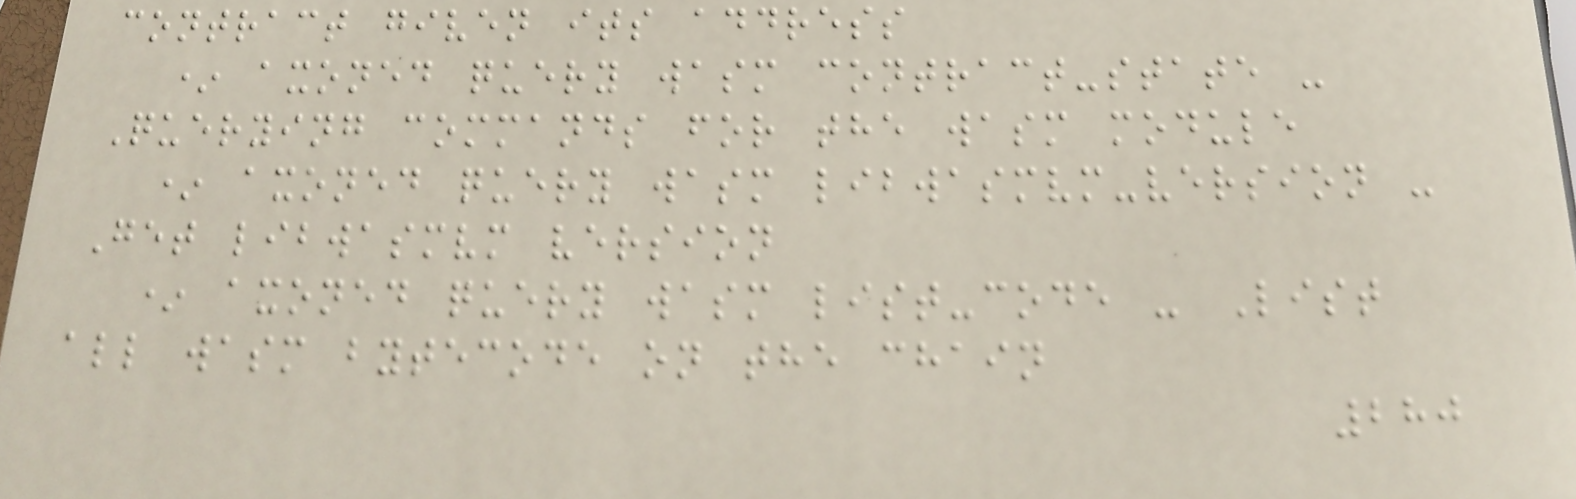contract given its address
* axoned query wasm contract-state -
Querying commands for the wasm module
* axoned query wasm libwasmvm-version -
Get libwasmvm version
* axoned query wasm list-code - List
all wasm bytecode on the chain
280
